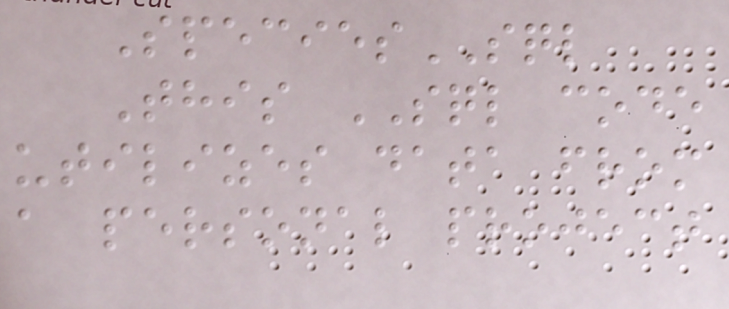SpeciesSQL
This SQL code
utilizes data from
a personal project
